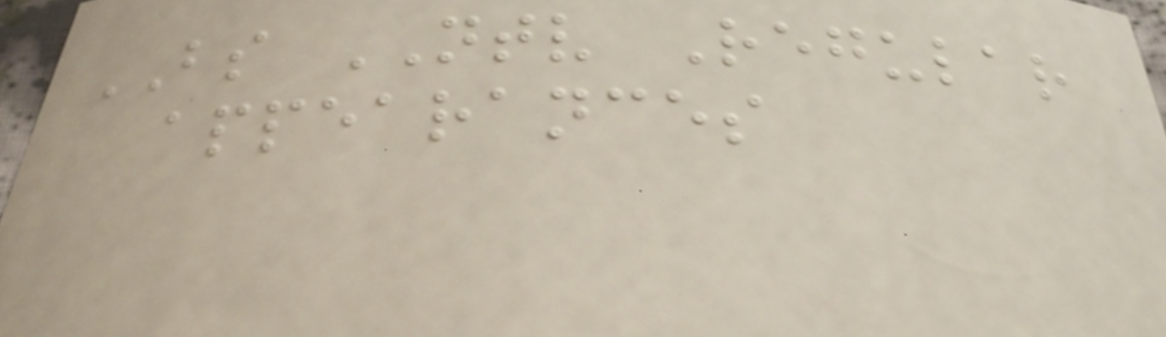BS NTV Regular
appearances
